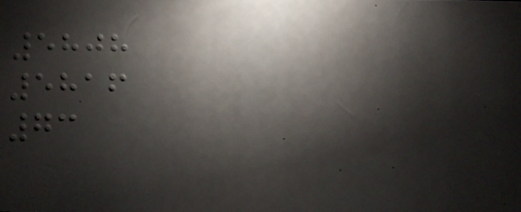5808
5816
73
